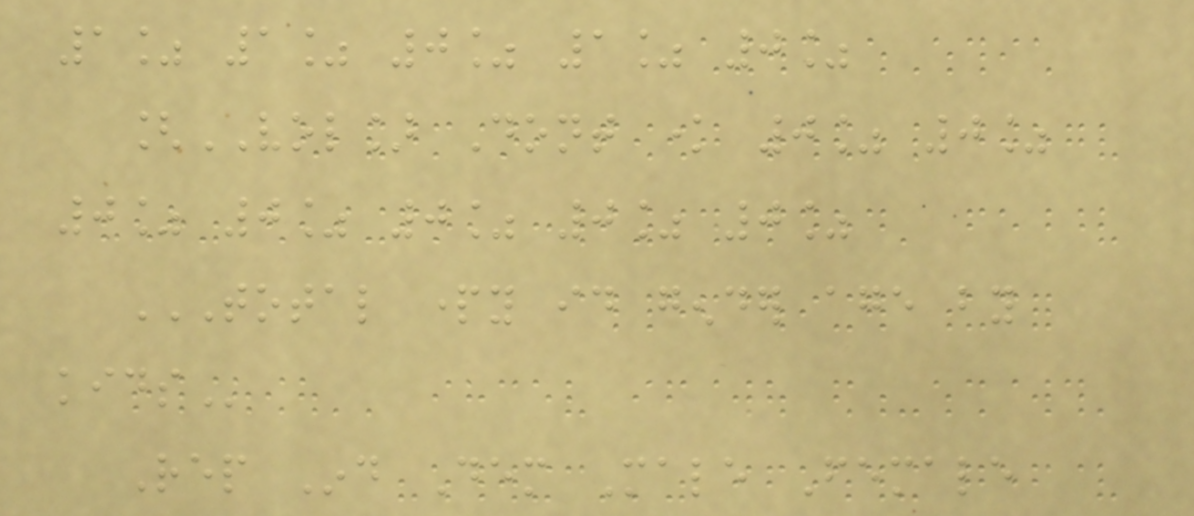1% 1% 0% 1% 0%
[VOL] Dont know 0% 0%
0% 0% 0% 0% 0%
TOTAL PARTY ID GENDER AGE BY
KIDS
Rep Ind Dem Male Female
